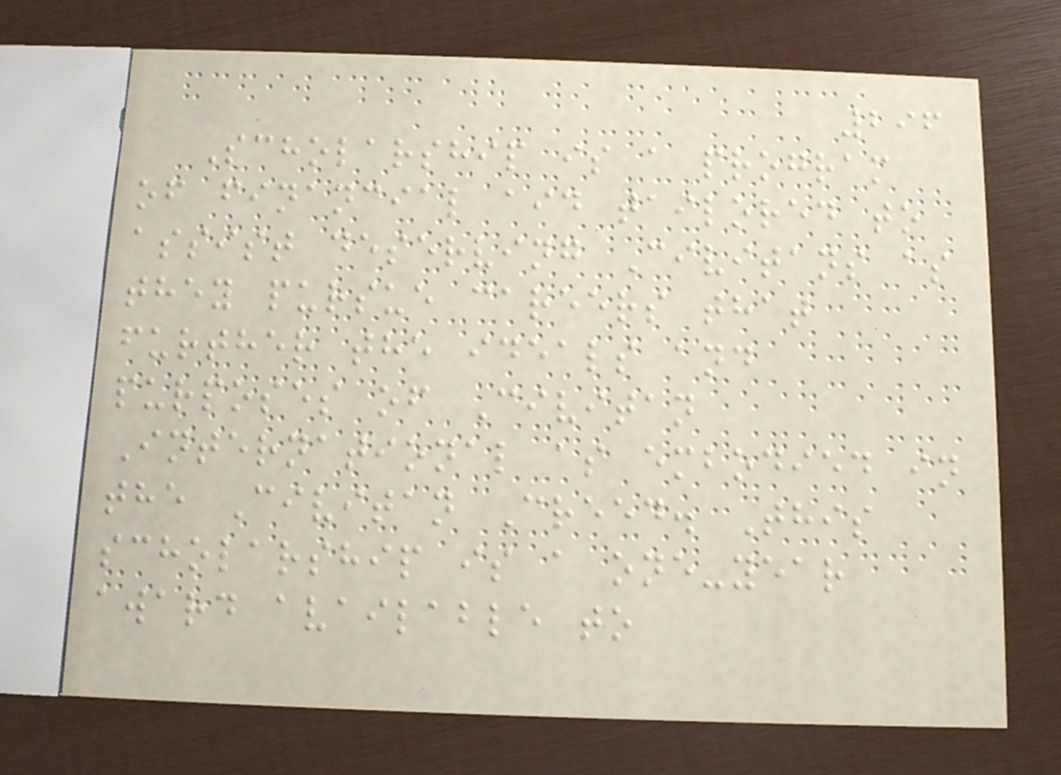296
Scholarship is a program
of financial aid tailored to
assist deserving Civitans as
they pursue careers that
further the ideals and
purposes of Civitan
International as embodied in
the Civitan Creed. This
scholarship is a one-year
award available to
